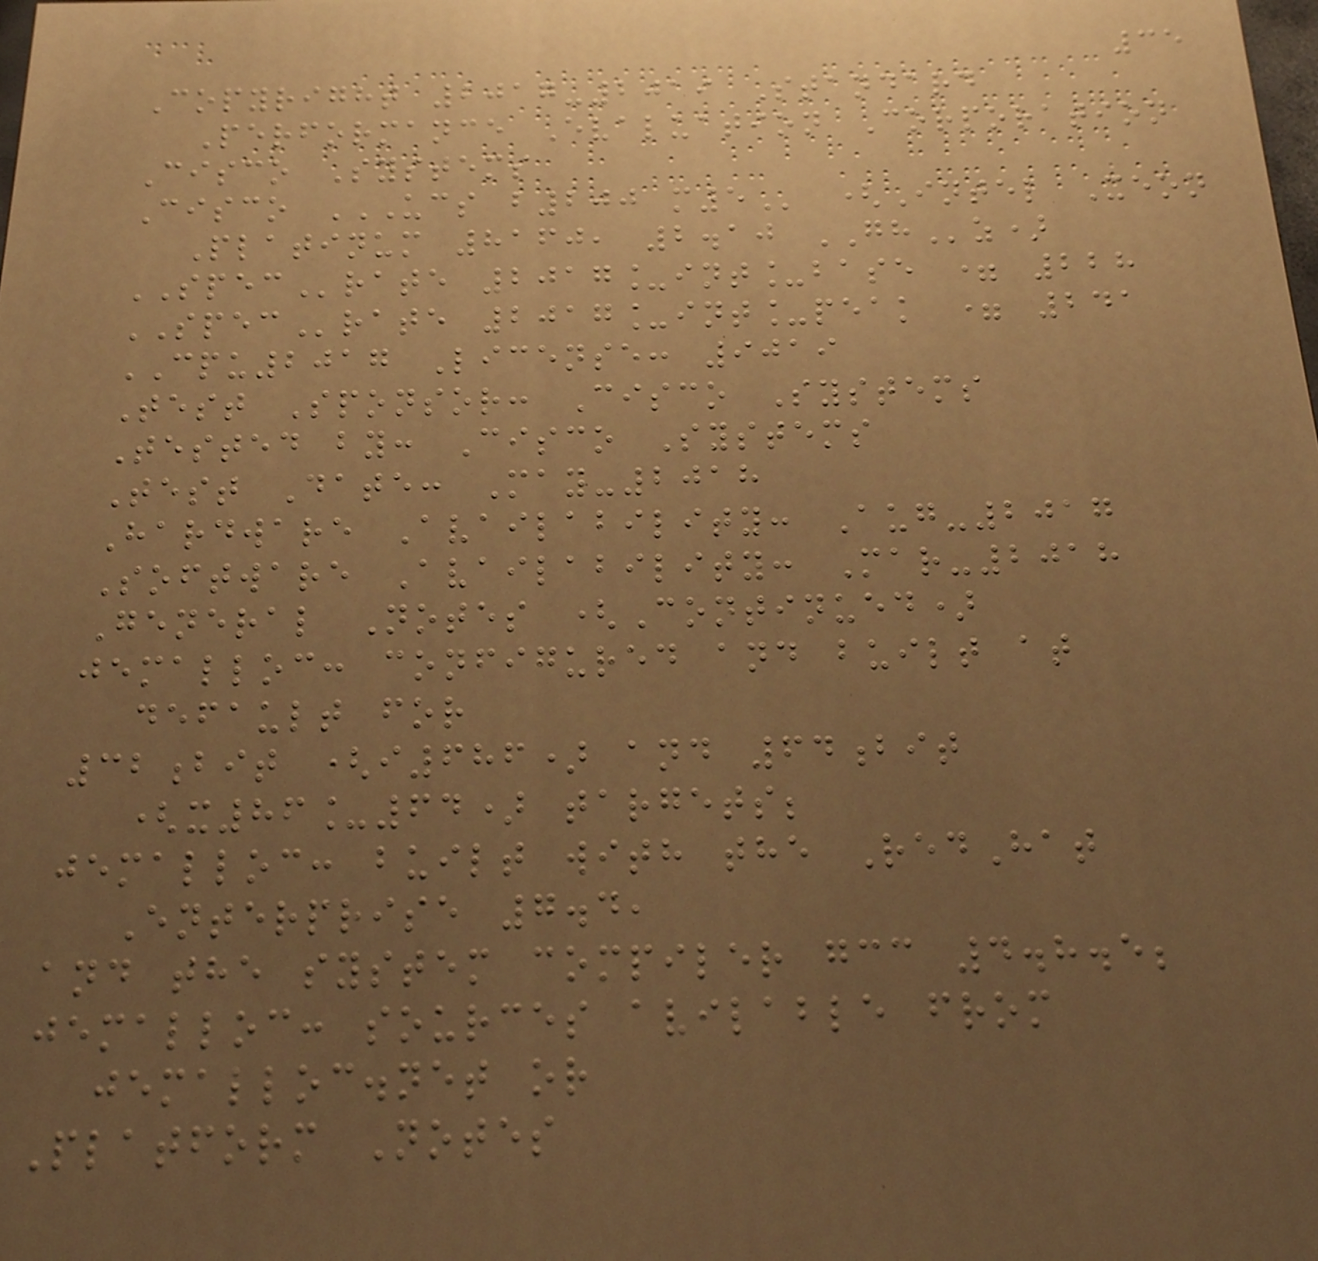35
Copyright 2017-2019 Standard
Performance Evaluation Corporation
Cisco Systems
Cisco UCS B200 M5 (Intel Xeon
Platinum 8160, 2.10 GHz)
SPECrate 2017_int_base = 228
SPECrate 2017_int_peak = 241
CPU2017 License: 9019
Test Sponsor: Cisco Systems
Tested by: Cisco Systems
Test Date: May-2018
Hardware Availability: Aug-2017
Software Availability: Mar-2018
General Notes (Continued)
jemalloc: configured and built at
default for
32bit (i686) and 64bit
(x86_64) targets;
jemalloc: built with the RedHat
Enterprise 7.4,
and the system compiler gcc 4.8.5;
jemalloc: sources avilable from
jemalloc.net or
Platform Notes
